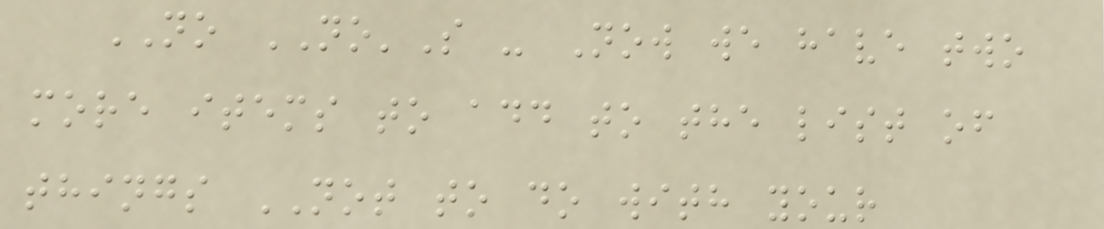NO NO'S - Now we have two
more items to add to the list of
things NOT to do with your
